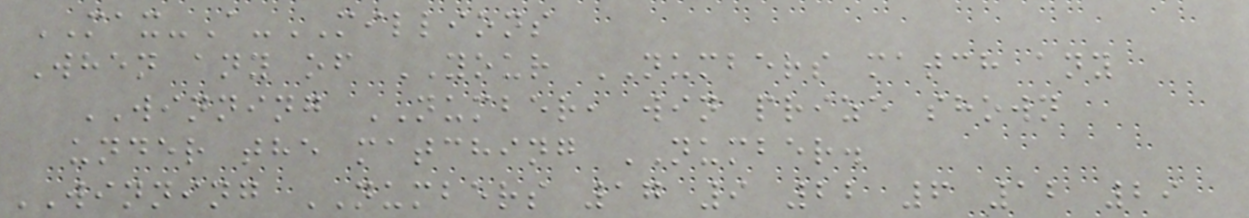MAX-A-MILLIONS
When any of YOUR NUMBERS match any
WINNING NUMBER, win prize shown
under the matching NUMBER.
WINNING NUMBERS 17 9 22 6 12 29
